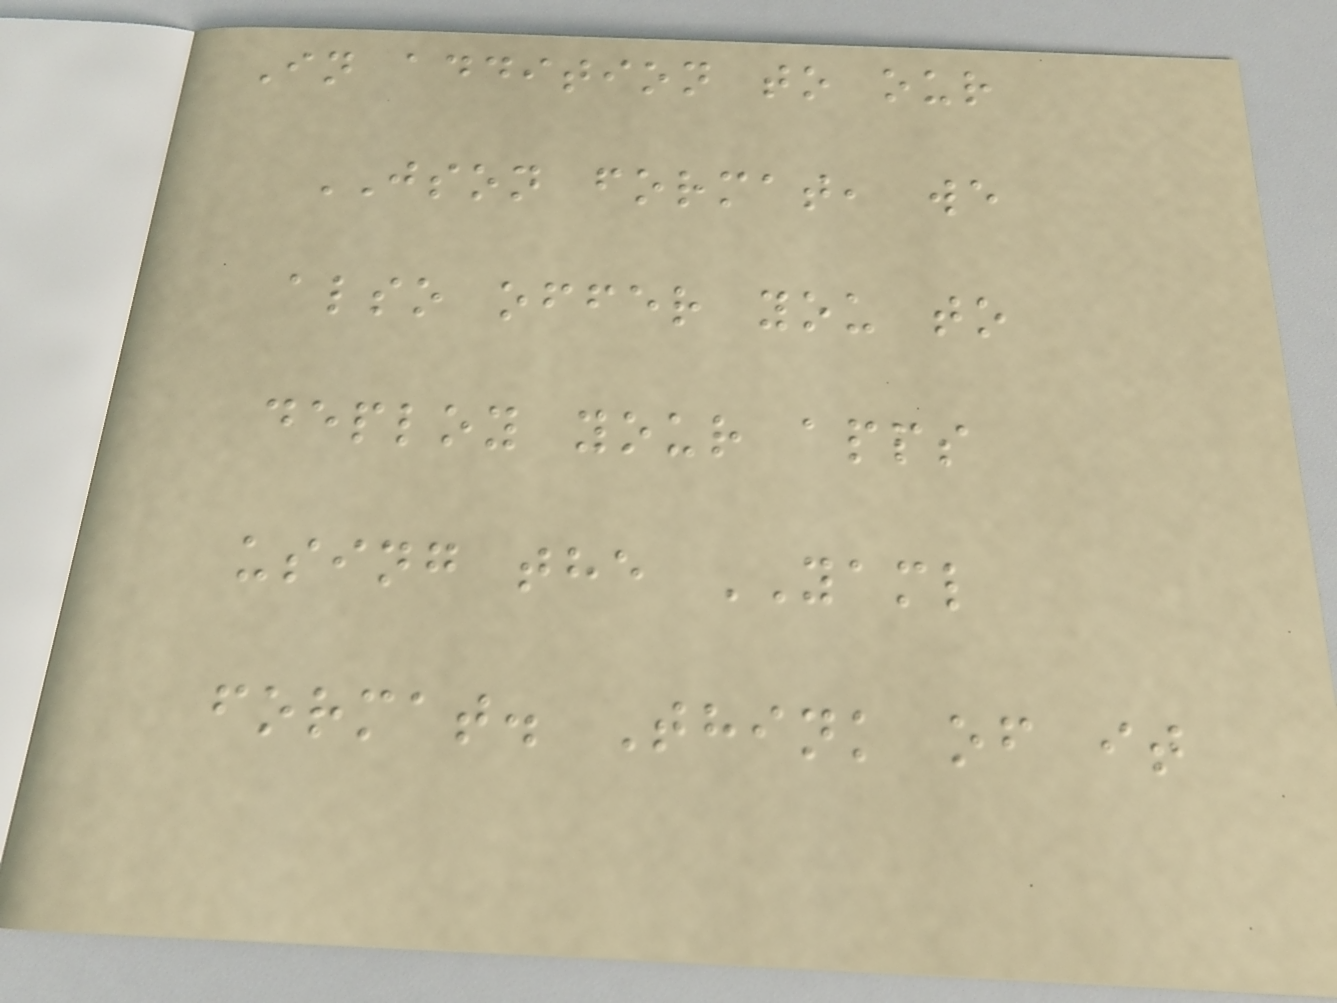In addition to our
JSON format, we
also offer you to
deploy your apps
using the YAML
format. Think of it
